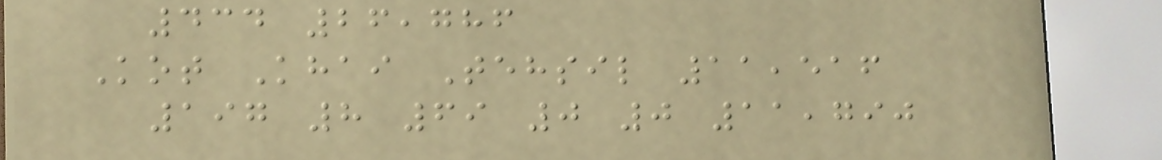434 26,786
Kot Khai Tehsil 11,516
197 8 69 0 0 11,790
